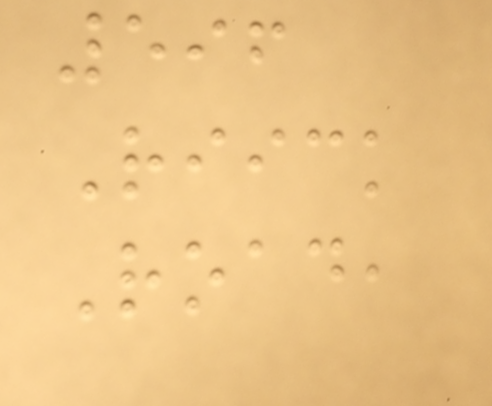596
Riick
Road,
